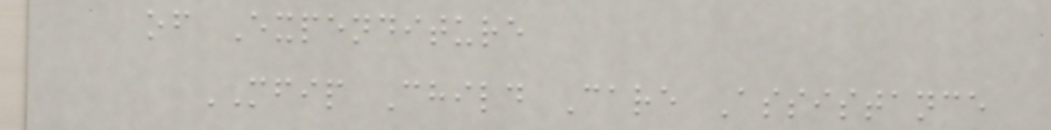of Expenditure
MFIP Child Care Assistance
